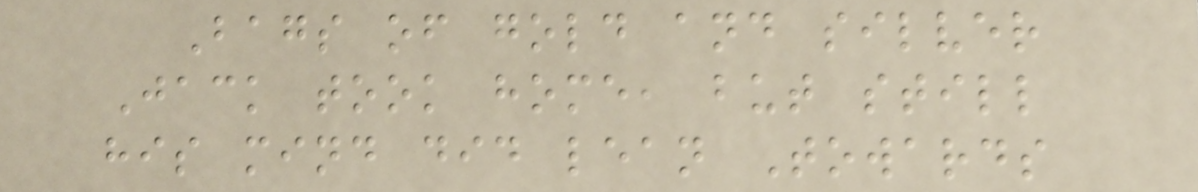Bags of gold and silver
Jack took home, but still
his mind did lean Towards
